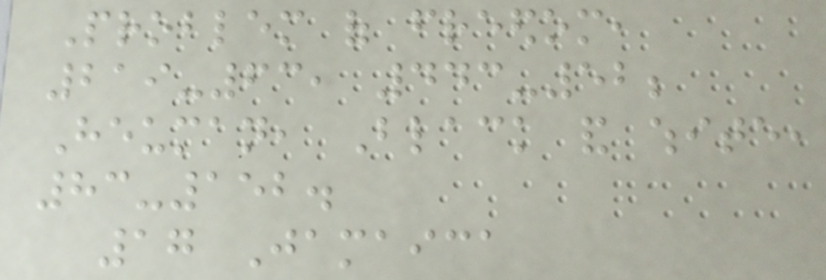Problem of freedom,
219-63, 443-52;
Heuman, Black and white,
83-152.
17 Jamaica
